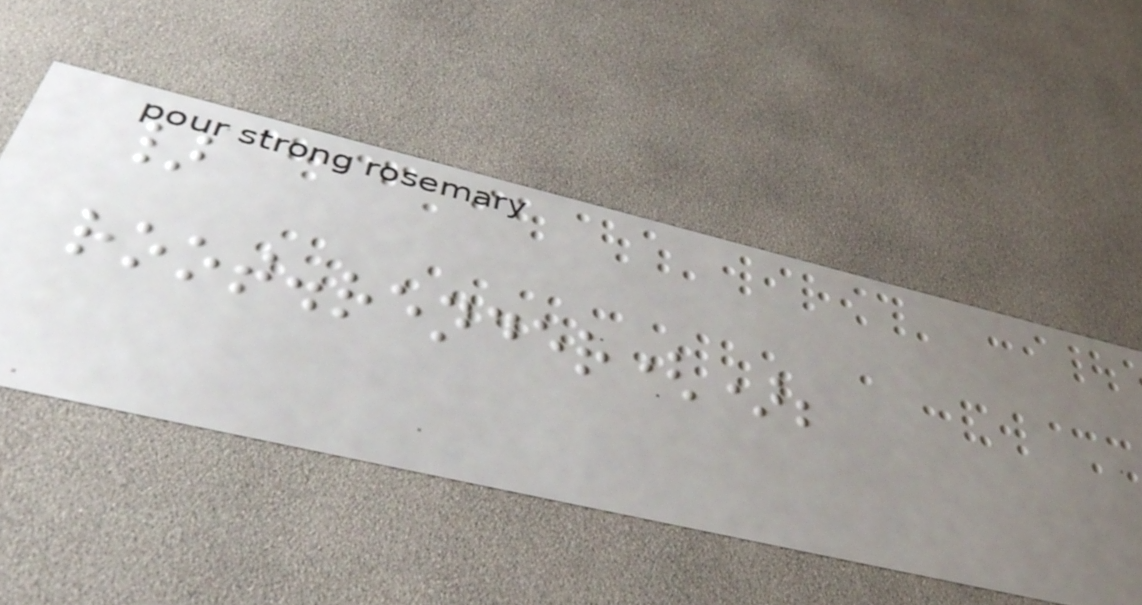}
root.render();
